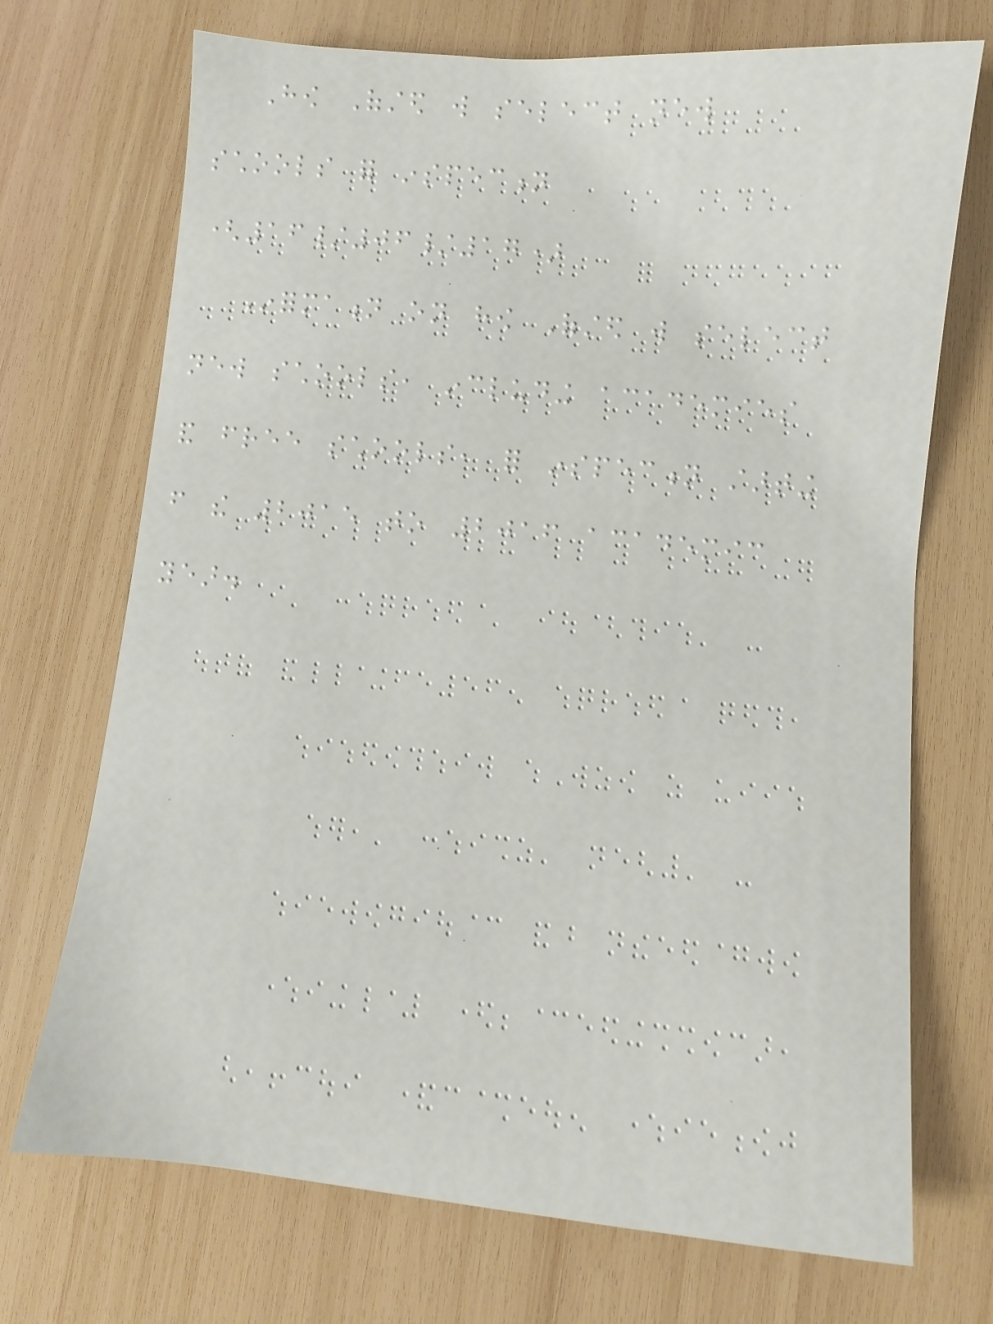How Ofsted will select new
schools for inspection
(16/06/17)
Information on how Ofsted will select
new schools, including academies
and free schools, for inspection starting
from the 2015 to 2016 academic
year.
